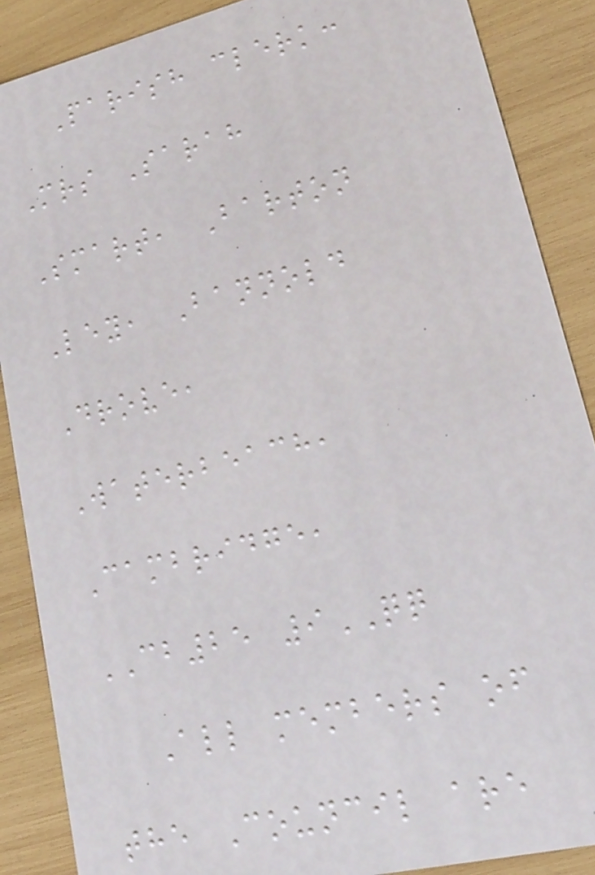Parish clerk:
Mrs Sarah
Smart, Barton
Ley, Bannold
Drove,
Waterbeach,
Cambridge,
CB25 9QQ
All members of
the Council are
